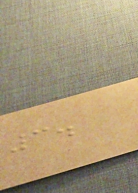3.
